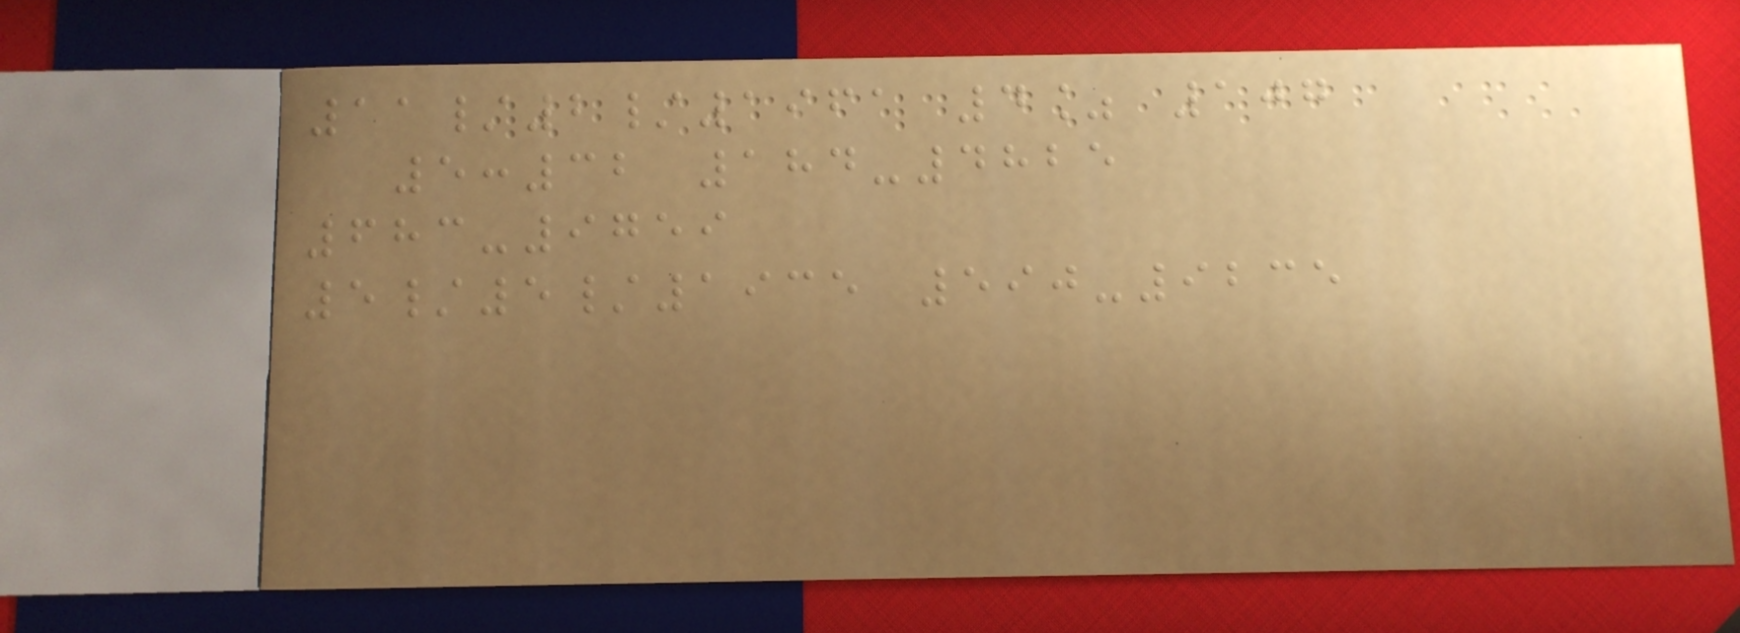11/2/1961 4% 107
5:32 184-4825
683-9759
5/5/1935 590-9235
